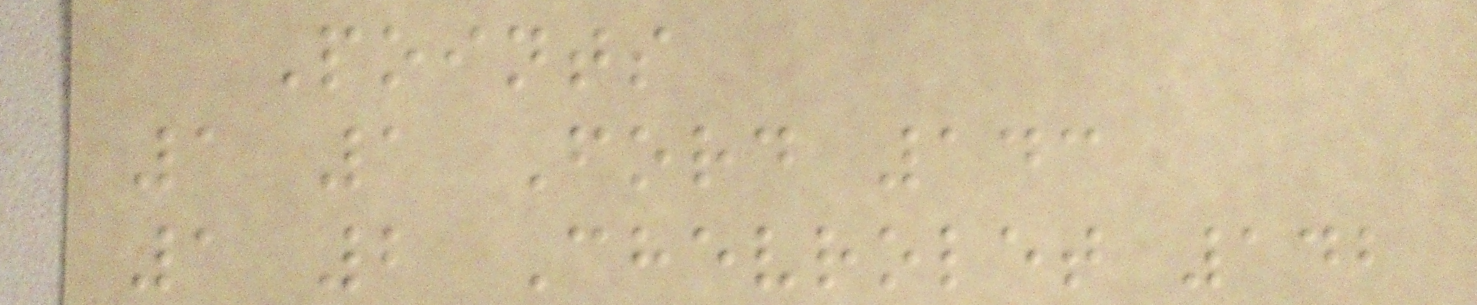Points
1 1 Ford 143
1 2 Chevrolet 142
